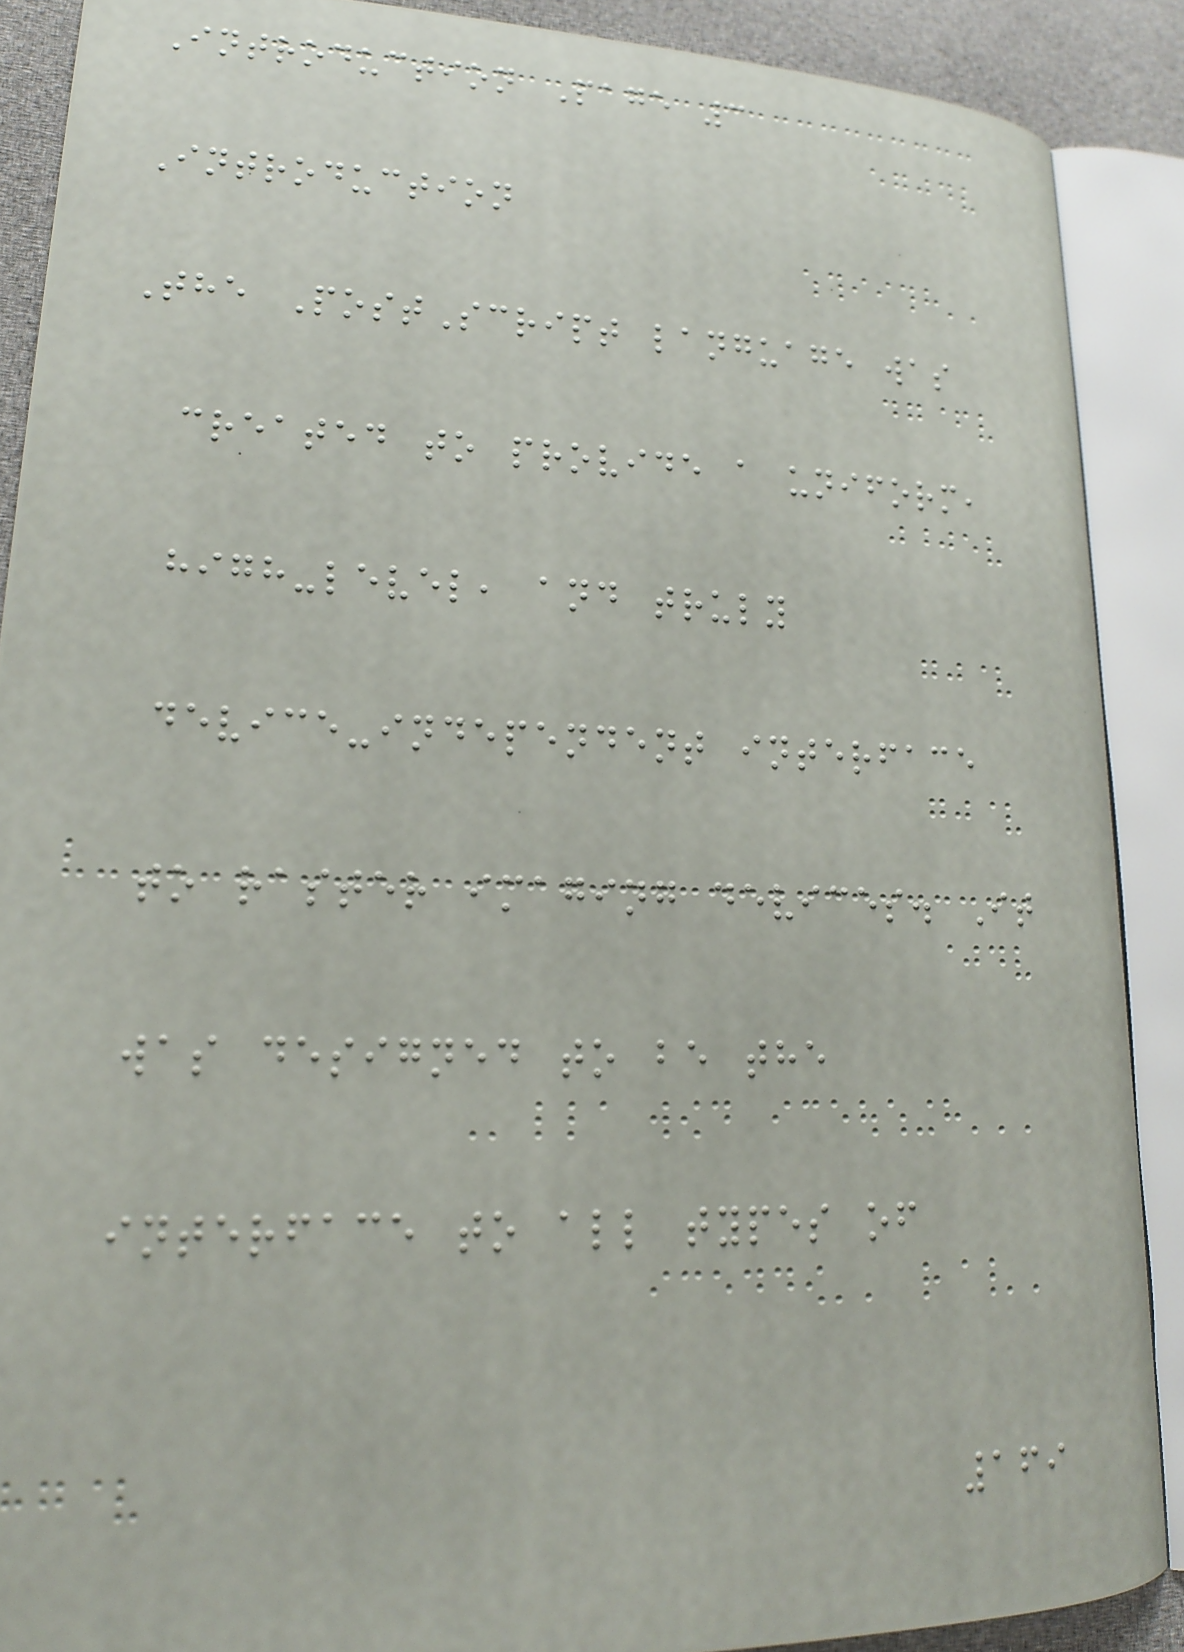Introduction Page 3
Introduction
The PostScript language was
created to provide a uniform,
high-level, and truly
device-independent interface
to raster imaging devices. It
was designed to be the
interface to all types of
169
